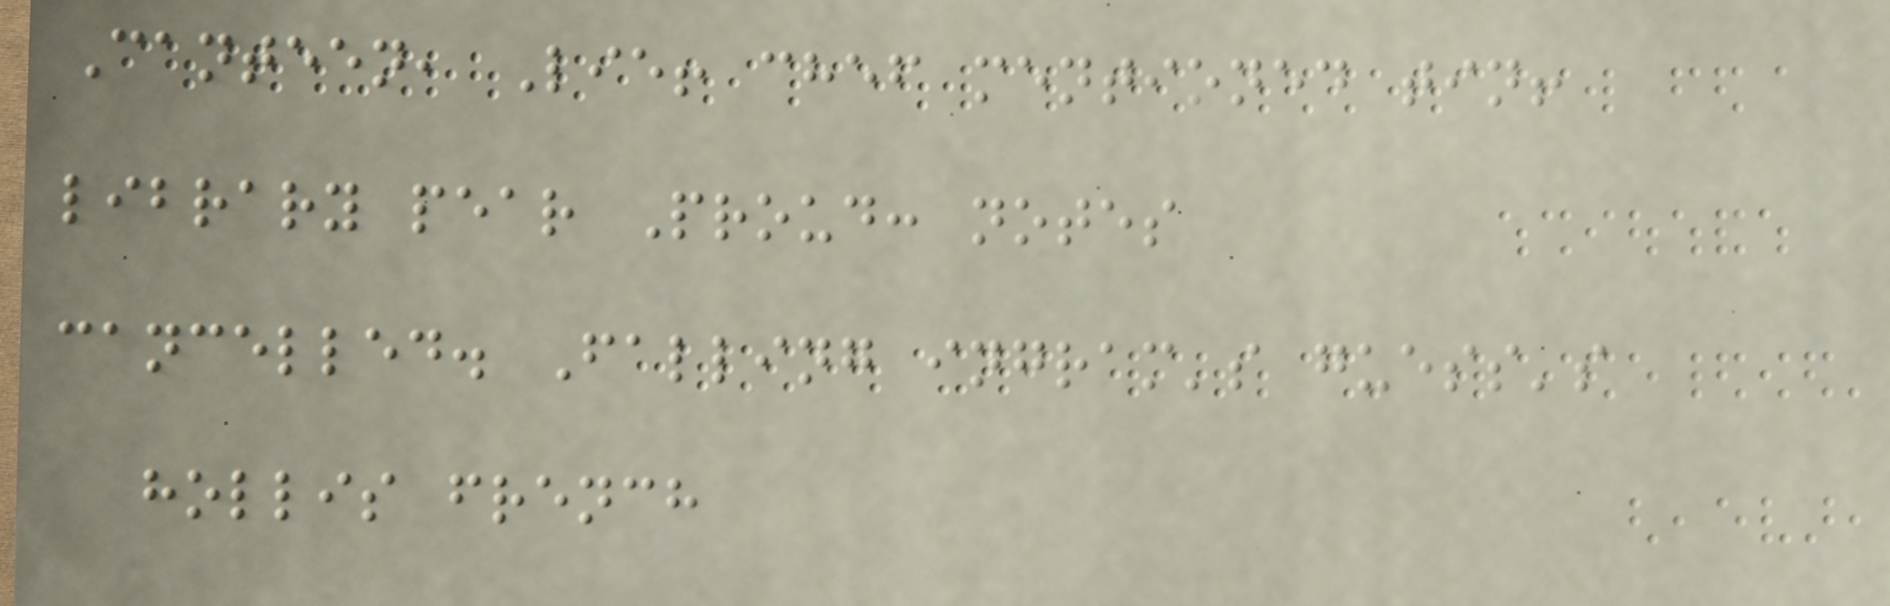Canteen, Lie! chef mentioned tin!
library pear Proud: notes
cancelled. Falling ingram's guess's
hollis french
